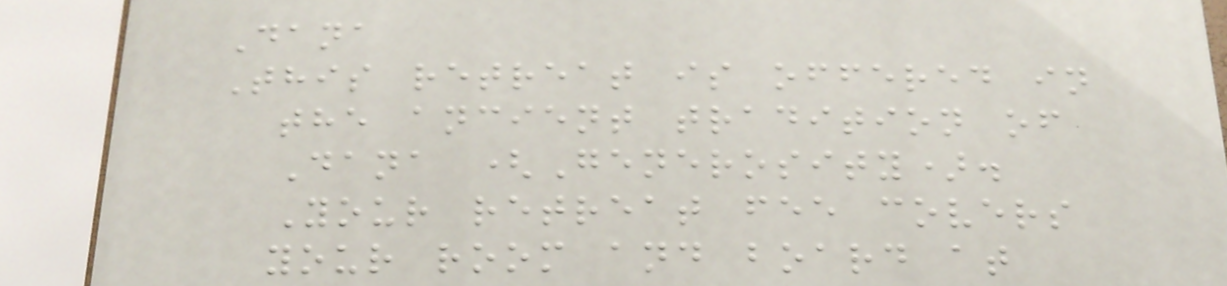Dana
This retreat is offered in
the ancient tradition of
Dana (Generosity).
Your retreat fee covers
your room and board at
